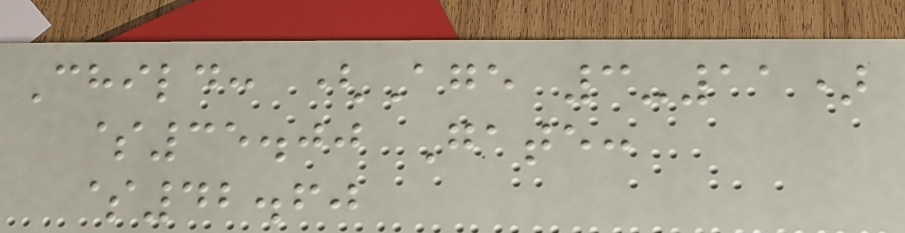Child: (Age 3-11)
$35.00 Gate:
$42.60
